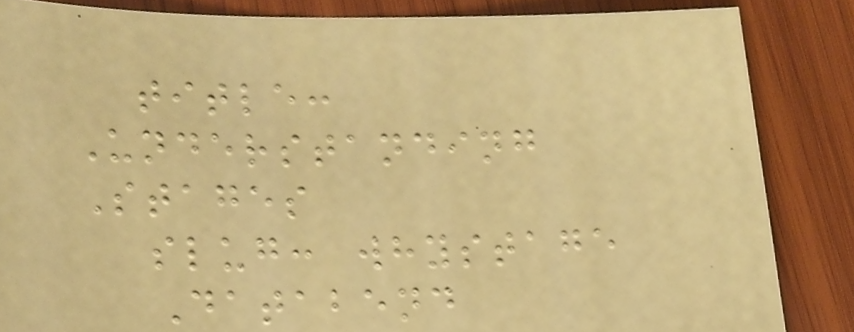title:
Understanding
Stages
slug: whystage
Databend
